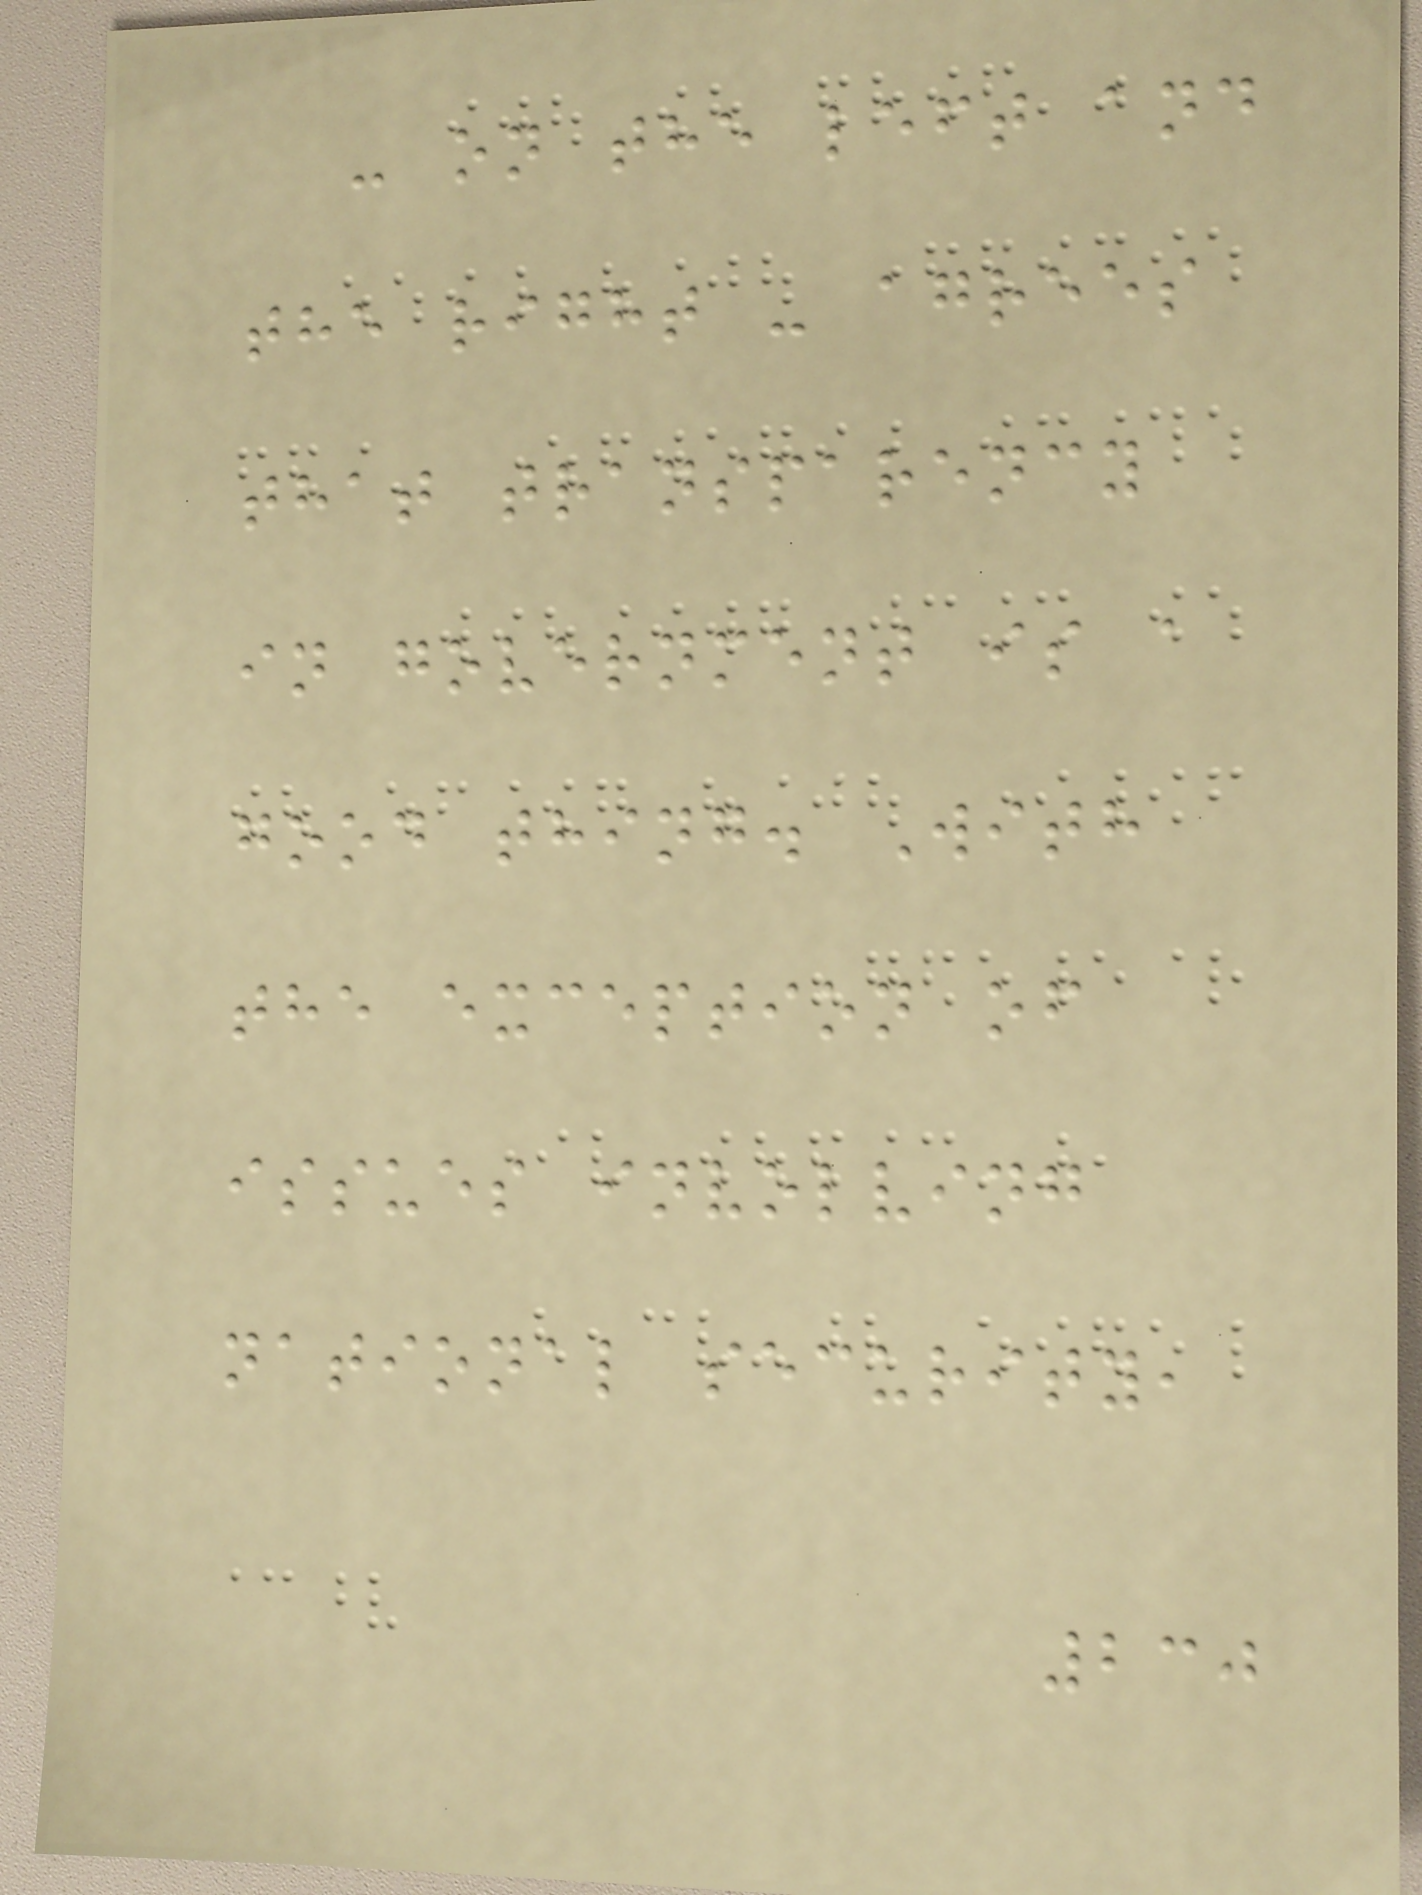- on the left and
the right - agrees
that transparency
in government is a
good thing. With
the exception of
issues involving
national security,
230
